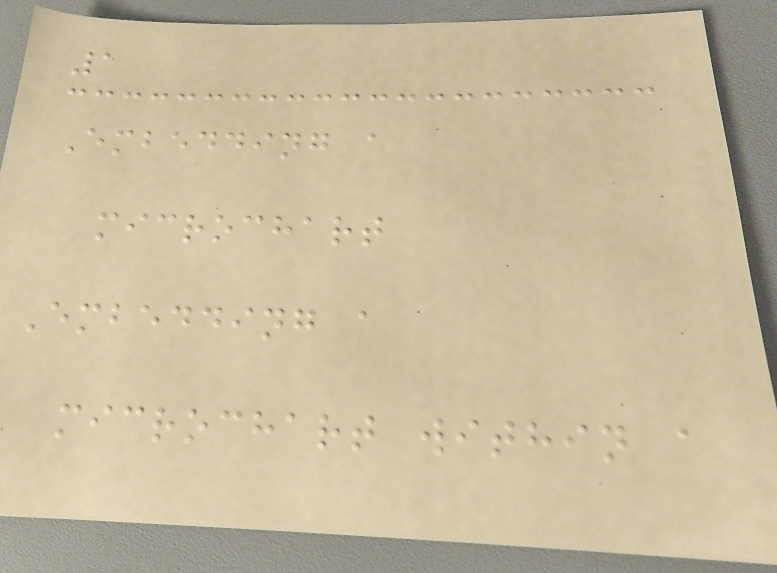1
Embedding a
microchart
Embedding a
microchart within a
